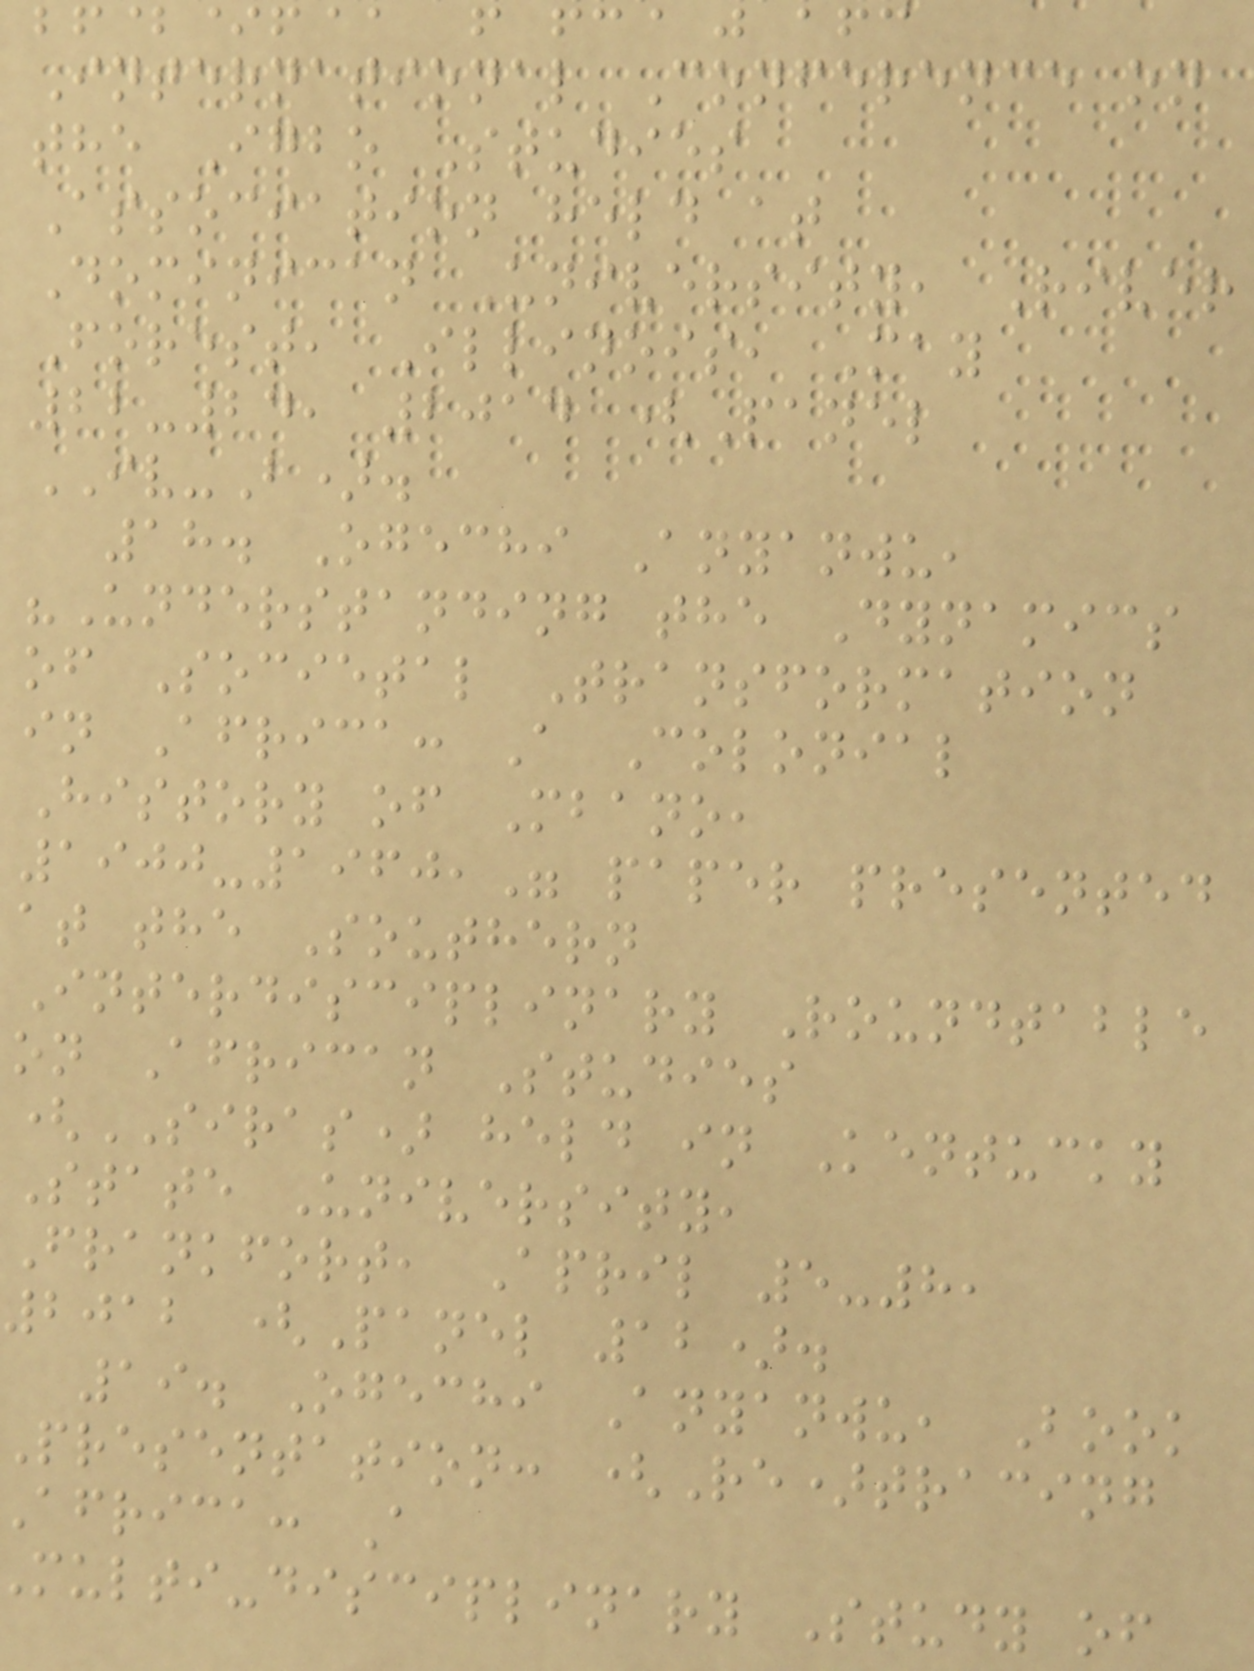International Conference on
the Igbo Studies
Association held at
Dominican University, River
Forest, Illinois, May
22-24, 2014 (Panel
IV-B).
18. Ogechi Anyanwu,
"Understanding the Dynamics
of Societal Transformation
in Africa: A Colonial
History of Mbano,
1900-1960," paper presented
at the Southern
Interdisciplinary Roundtable
on African Studies
(SIRAS) held in Kentucky
State University,
Frankfort, April 5-8,
2012 (Panel 12).
19. Ogechi Anyanwu, Book
presentation: (Re)tracing
africa: A
multi-disciplinary Study of
